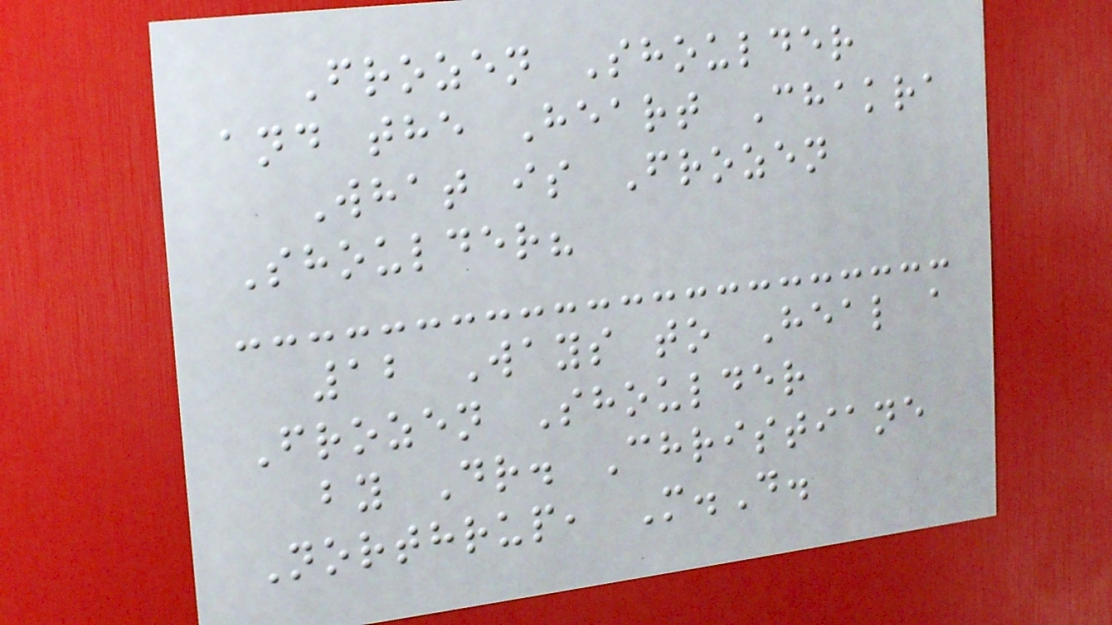Frozen Shoulder
and the Heart Chakra
What is Frozen
Shoulder?
12 Ways to Heal a
Frozen Shoulder
by Dr. Christiane
Northrup, M.D.
